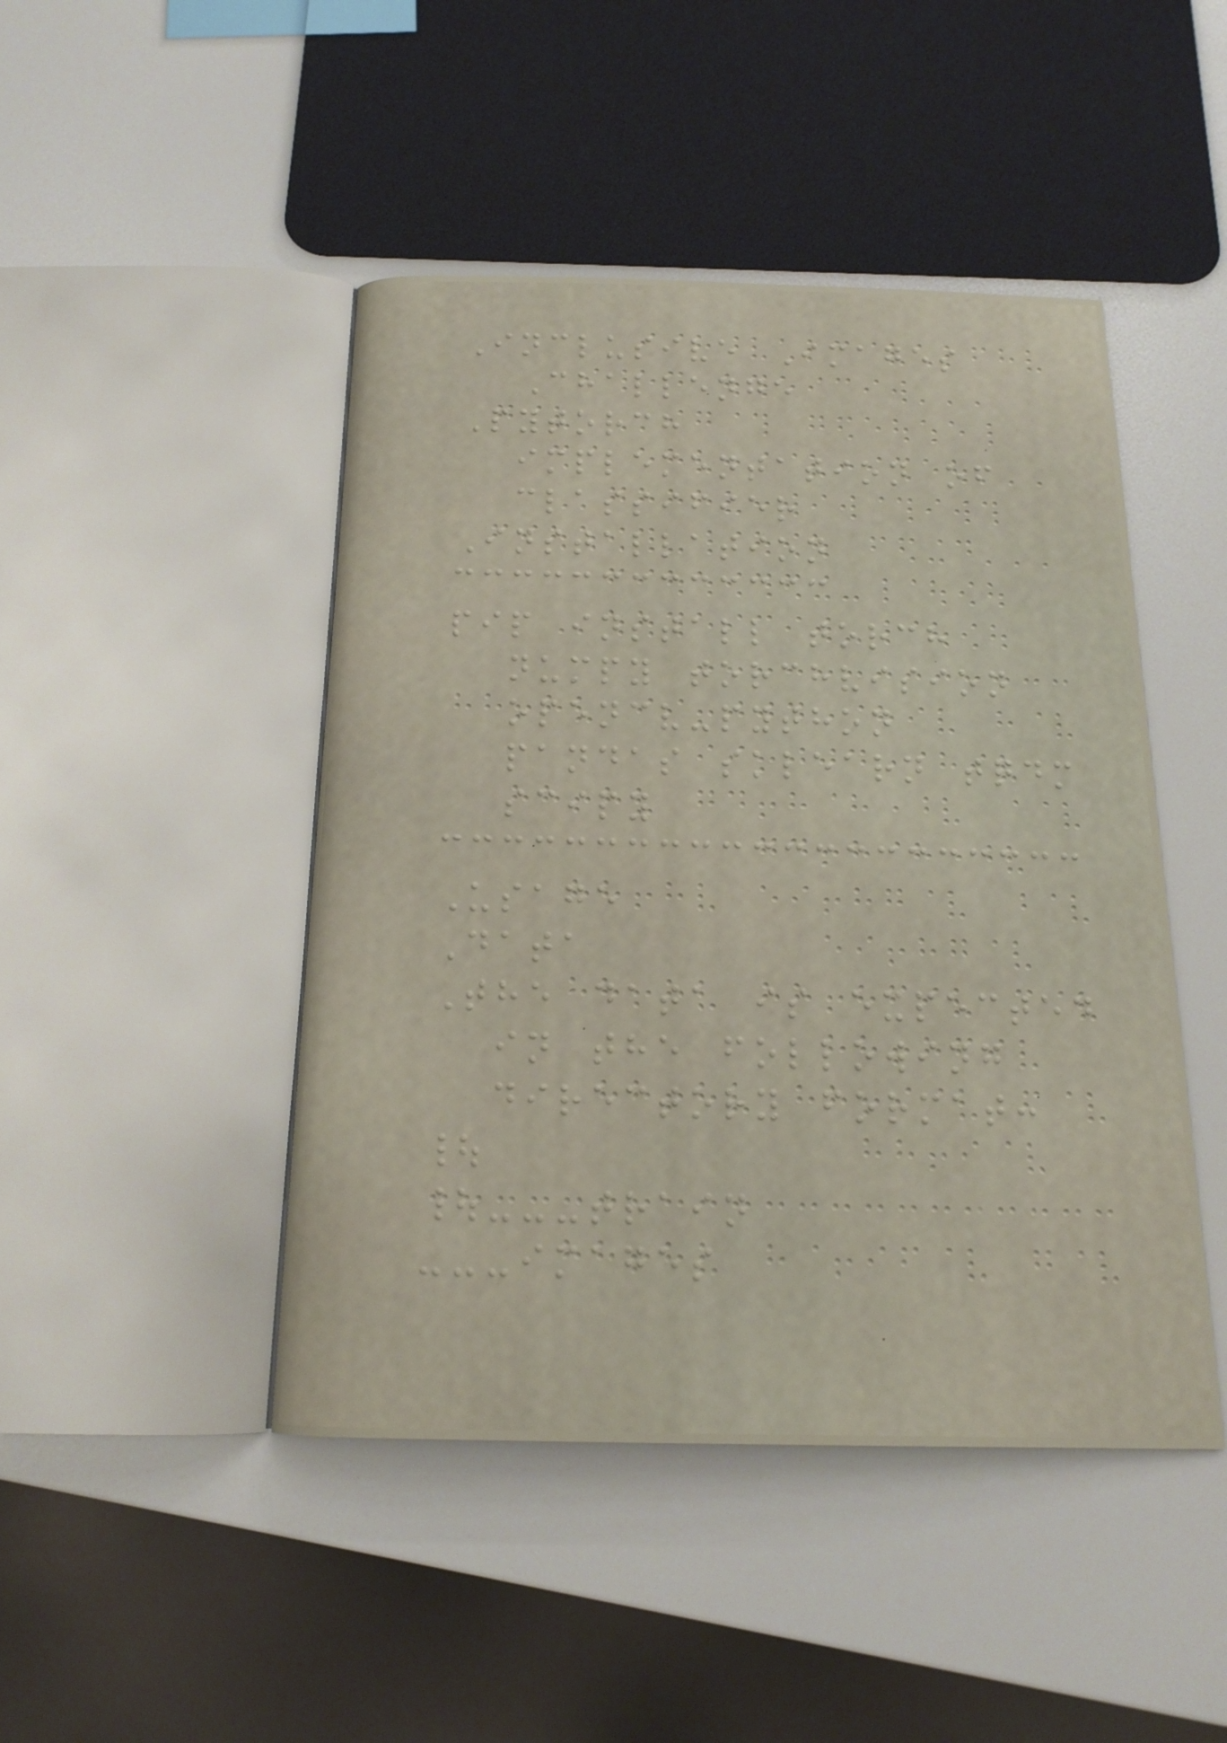Inclusive Images
Challenge
Pytorch
implementation of
classifier
Installation
pip install torch
numpy torchvision
opencv-python
pandas sklearn tqdm
scipy
Usage
Data
The data is expected
in the following
directory format:
|
|---train
---images
